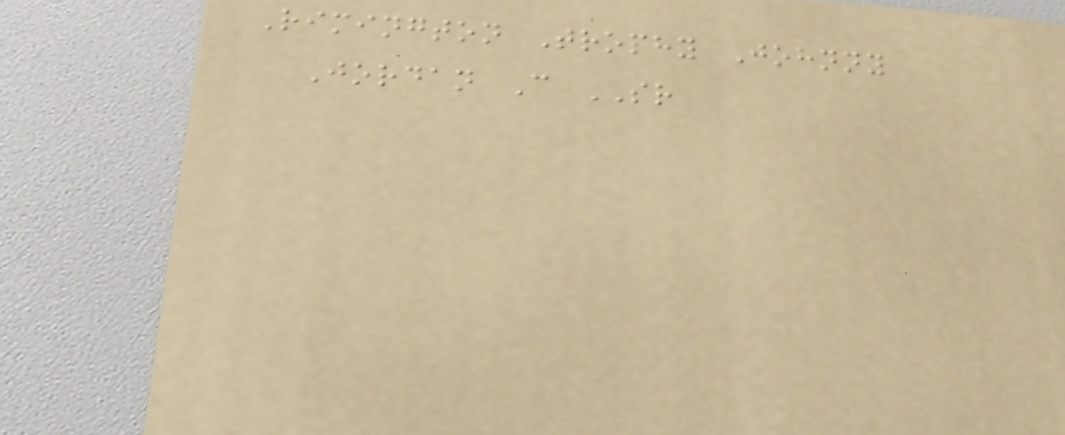Rimington Trophy Johnny
Jordan C SR
